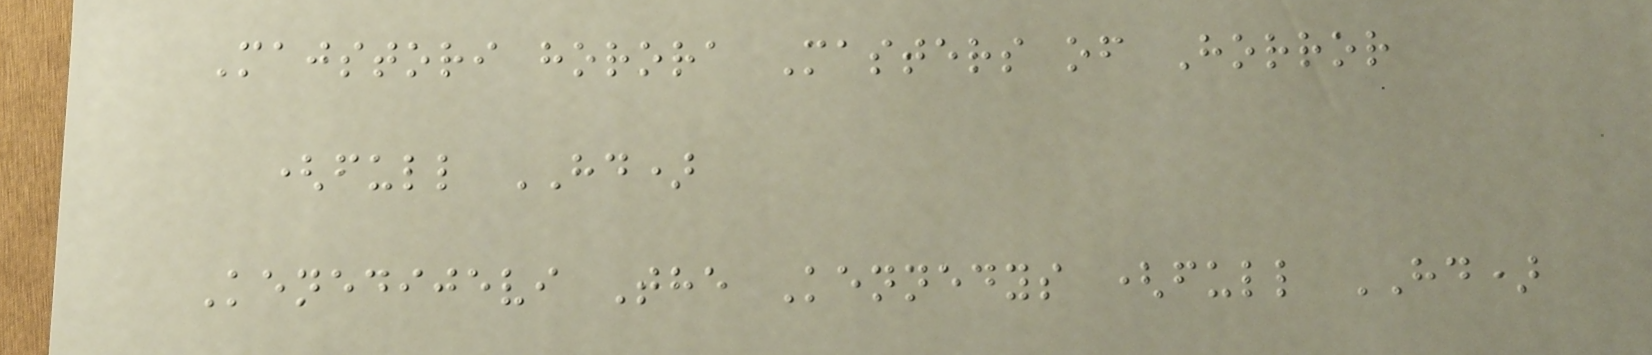Majstori horora Masters of Horror
(full HD)
Kenedijevi The Kennedys (full HD)
